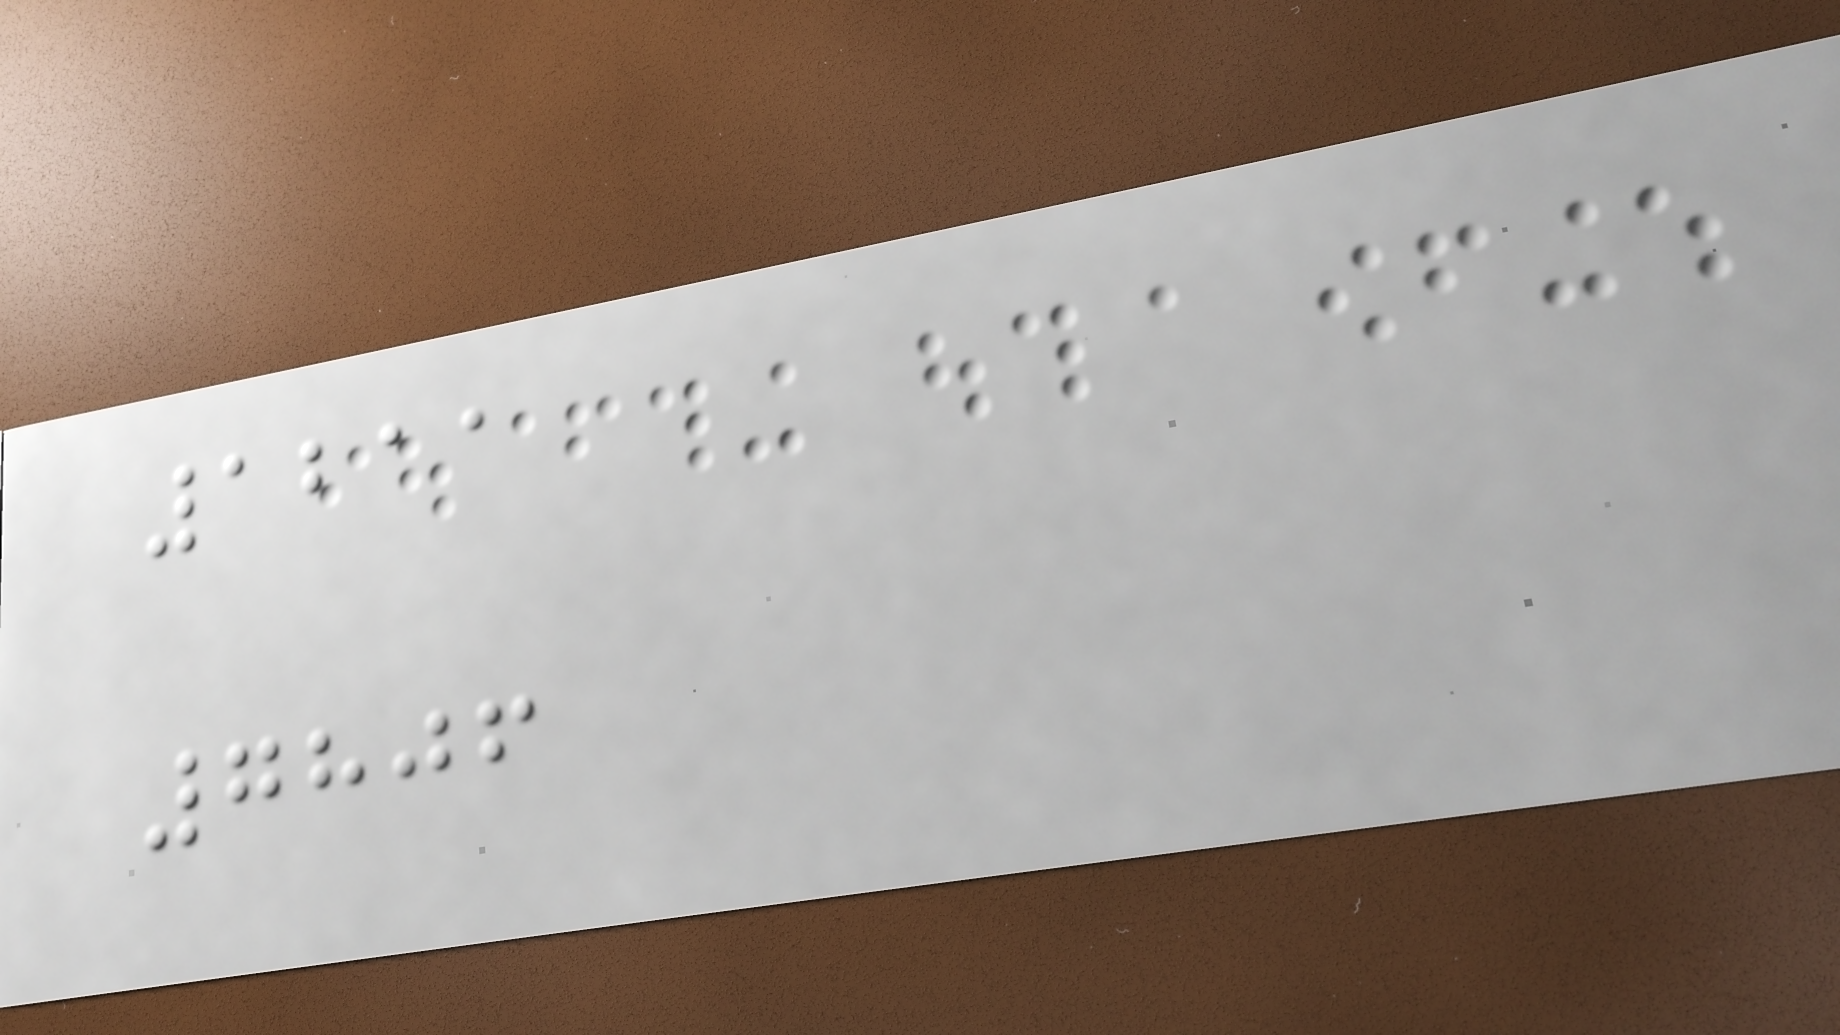1211
7806
